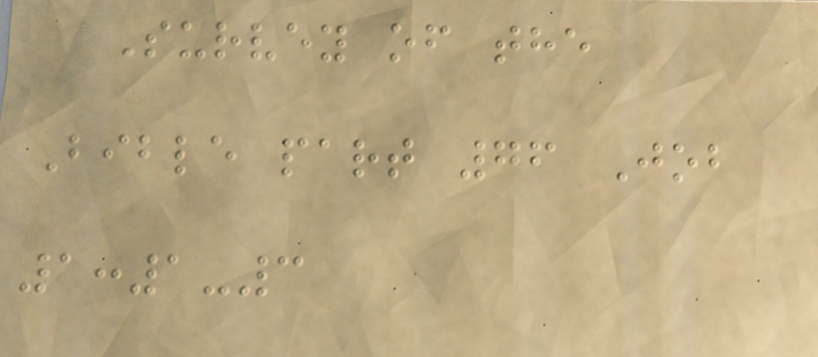Survey of the
Bible part 76 Job
1:1-3
